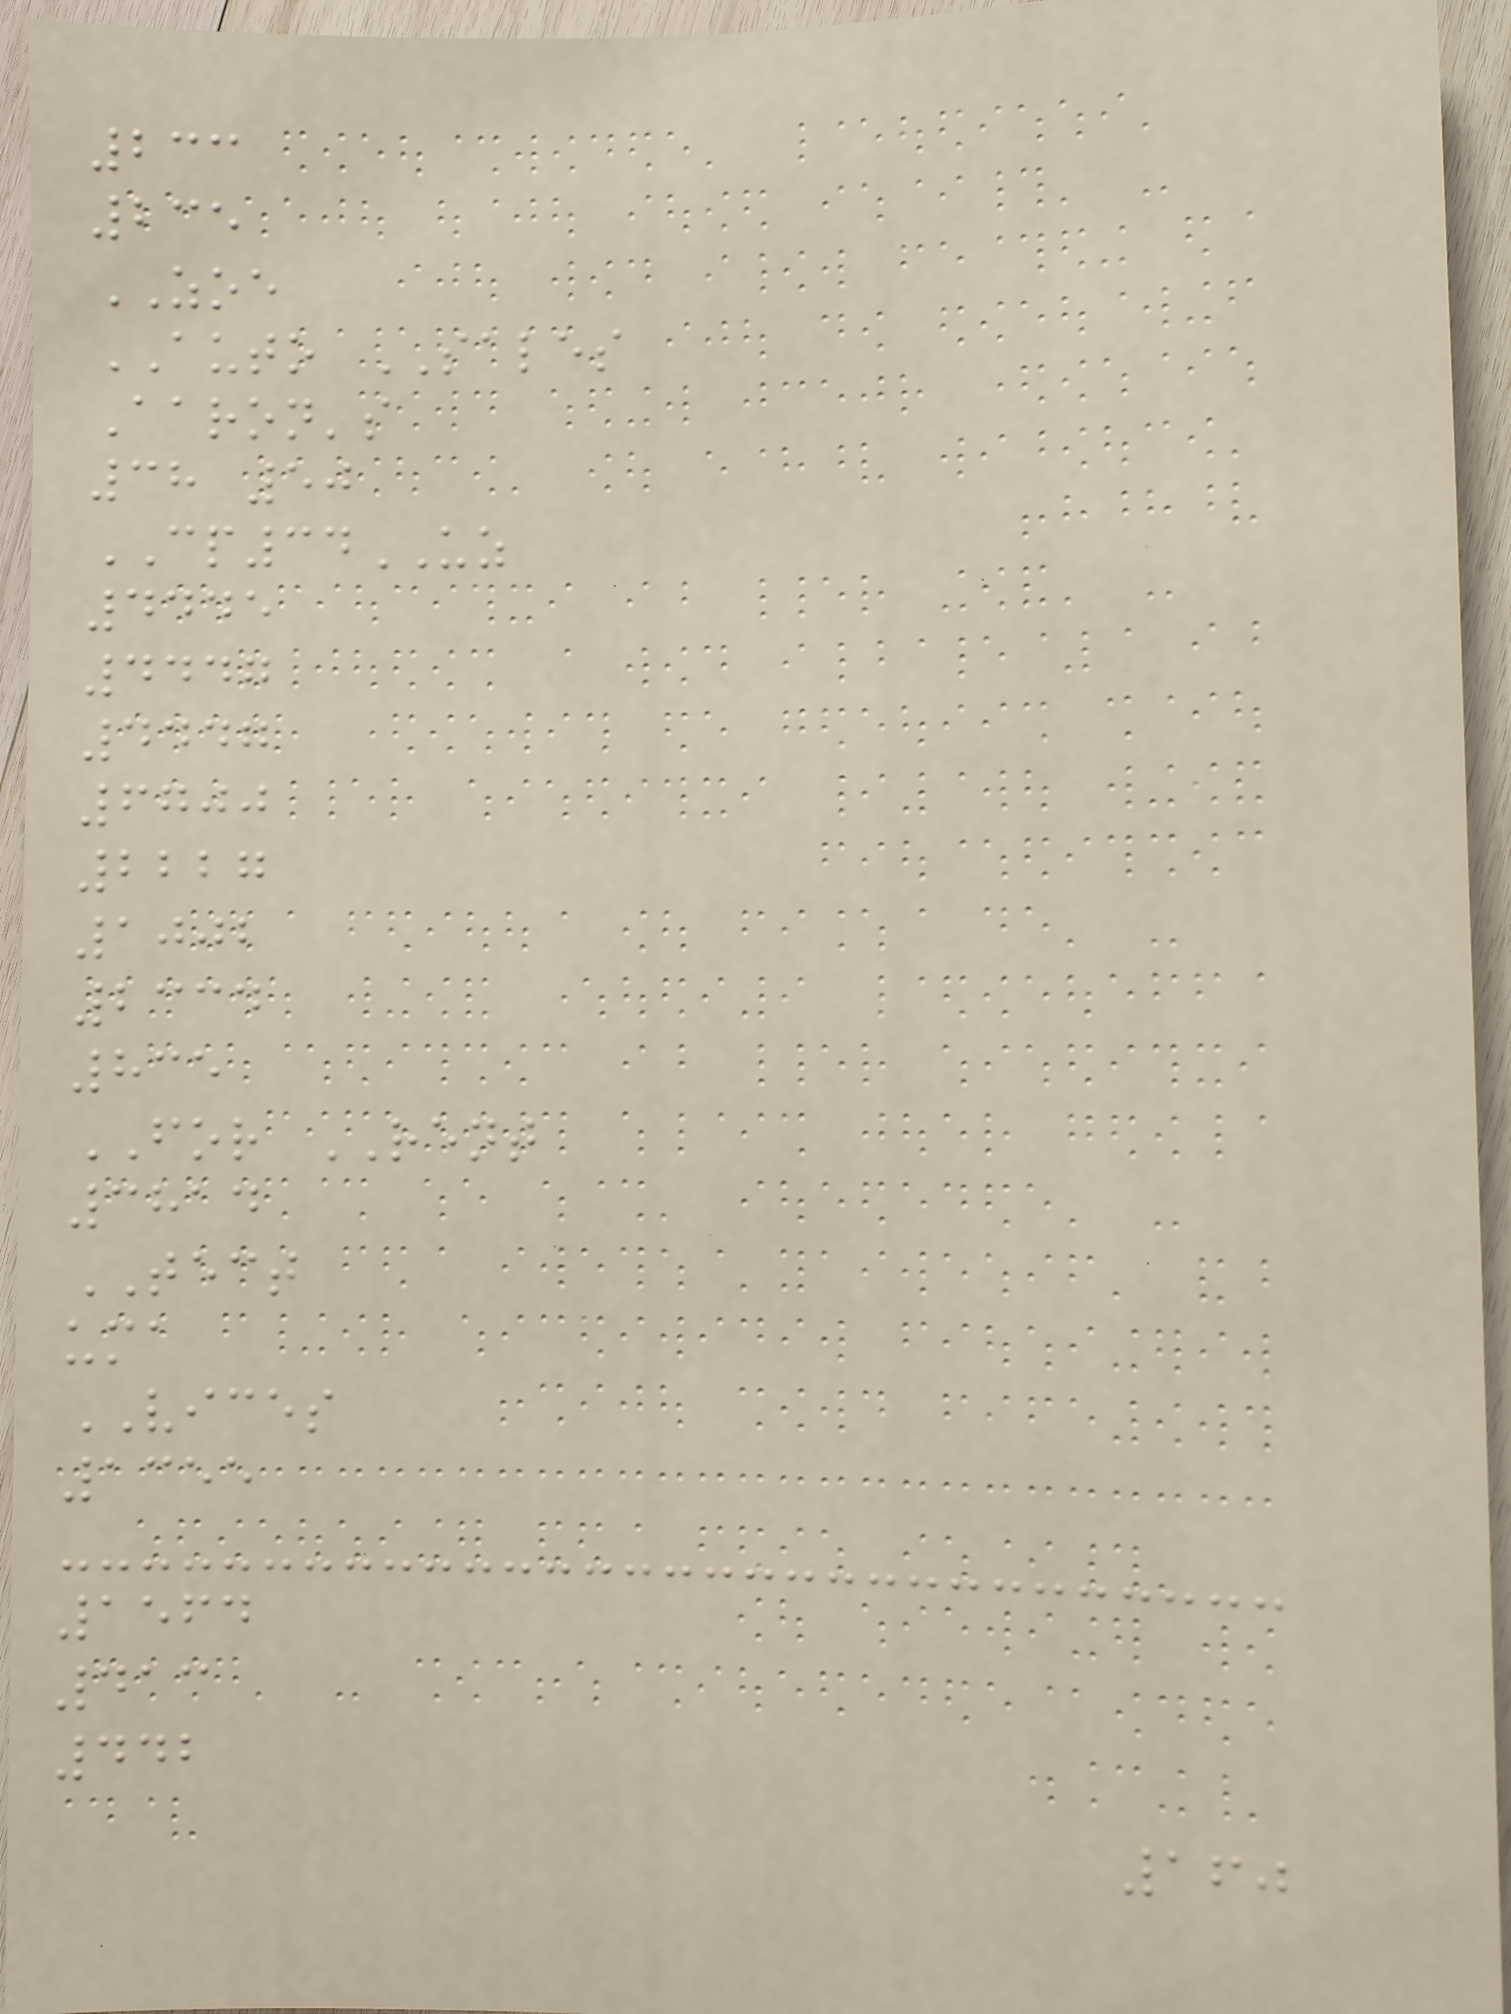233
235
ZOE
AUTO SALES
Aaron's
38 50
CP34UZ
4445
4447
4447
6700
2227
1002
2334
835
FOR RENT
3814
TECT
uma
VICES
1355
1564
413
442
160
